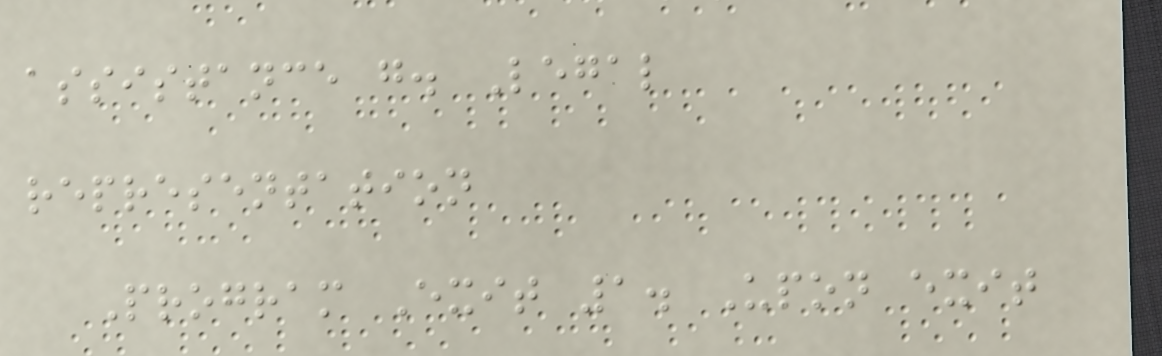assistance g. Legal
representation
Program Exit 1. Upon exit
